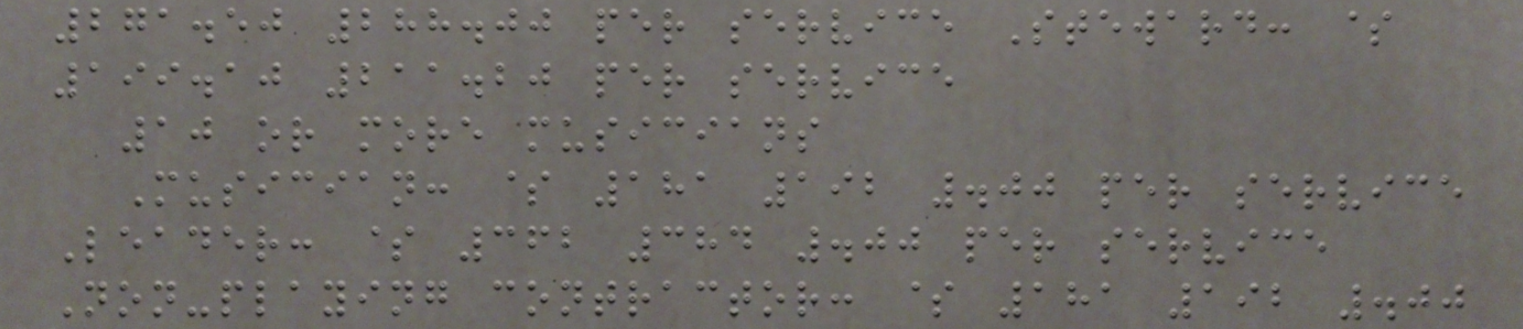271.50 288.00 per service Steward: $
199.10 211.20 per service
10 or more musicians
Musician: $ 181 192 .00 per service
Leader: $ 362 384 .00 per service
Non-playing contractor: $ 181 192 .00
